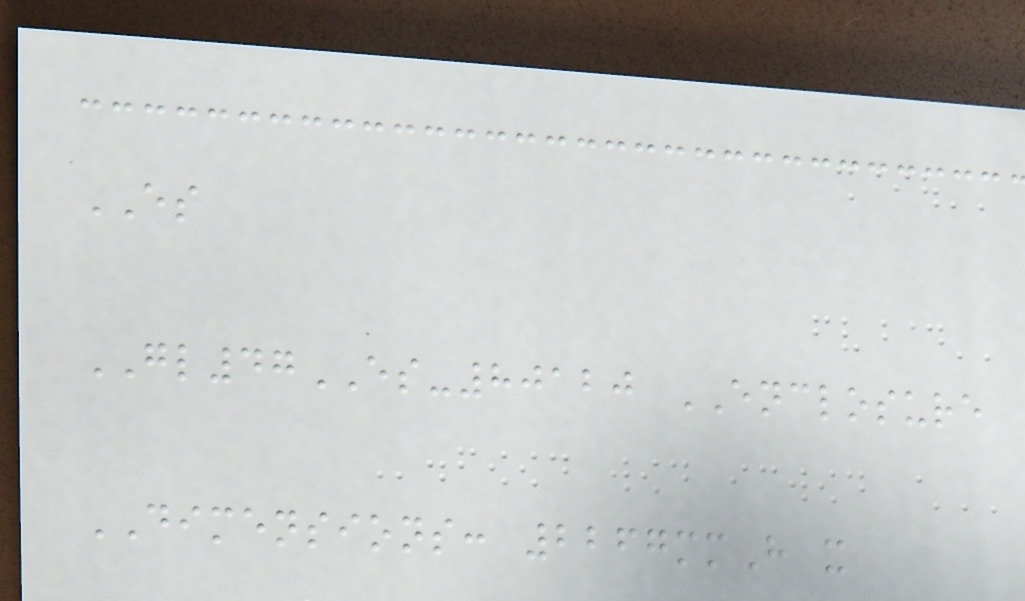ES
GL47ES-80120 ENCLOSURE
DIMENSIONS: 2267mmH x
